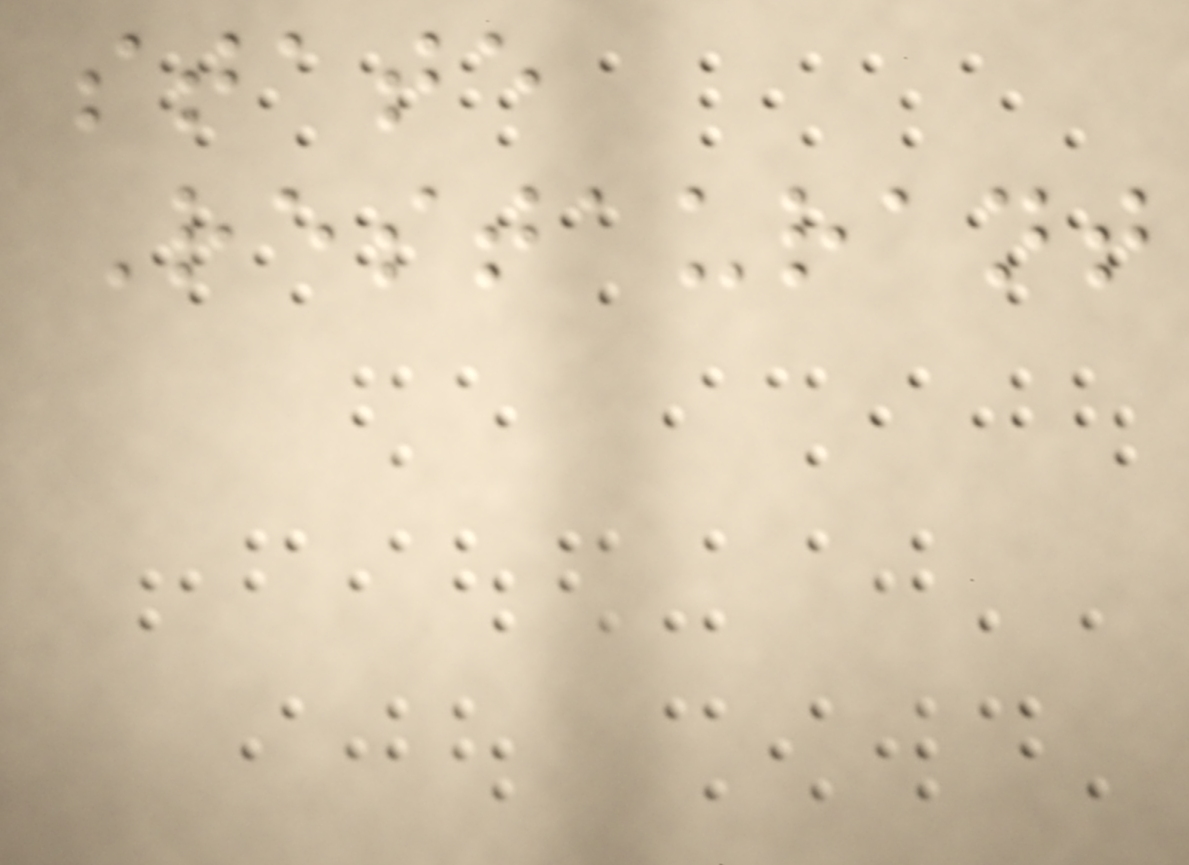state
Restaurant
